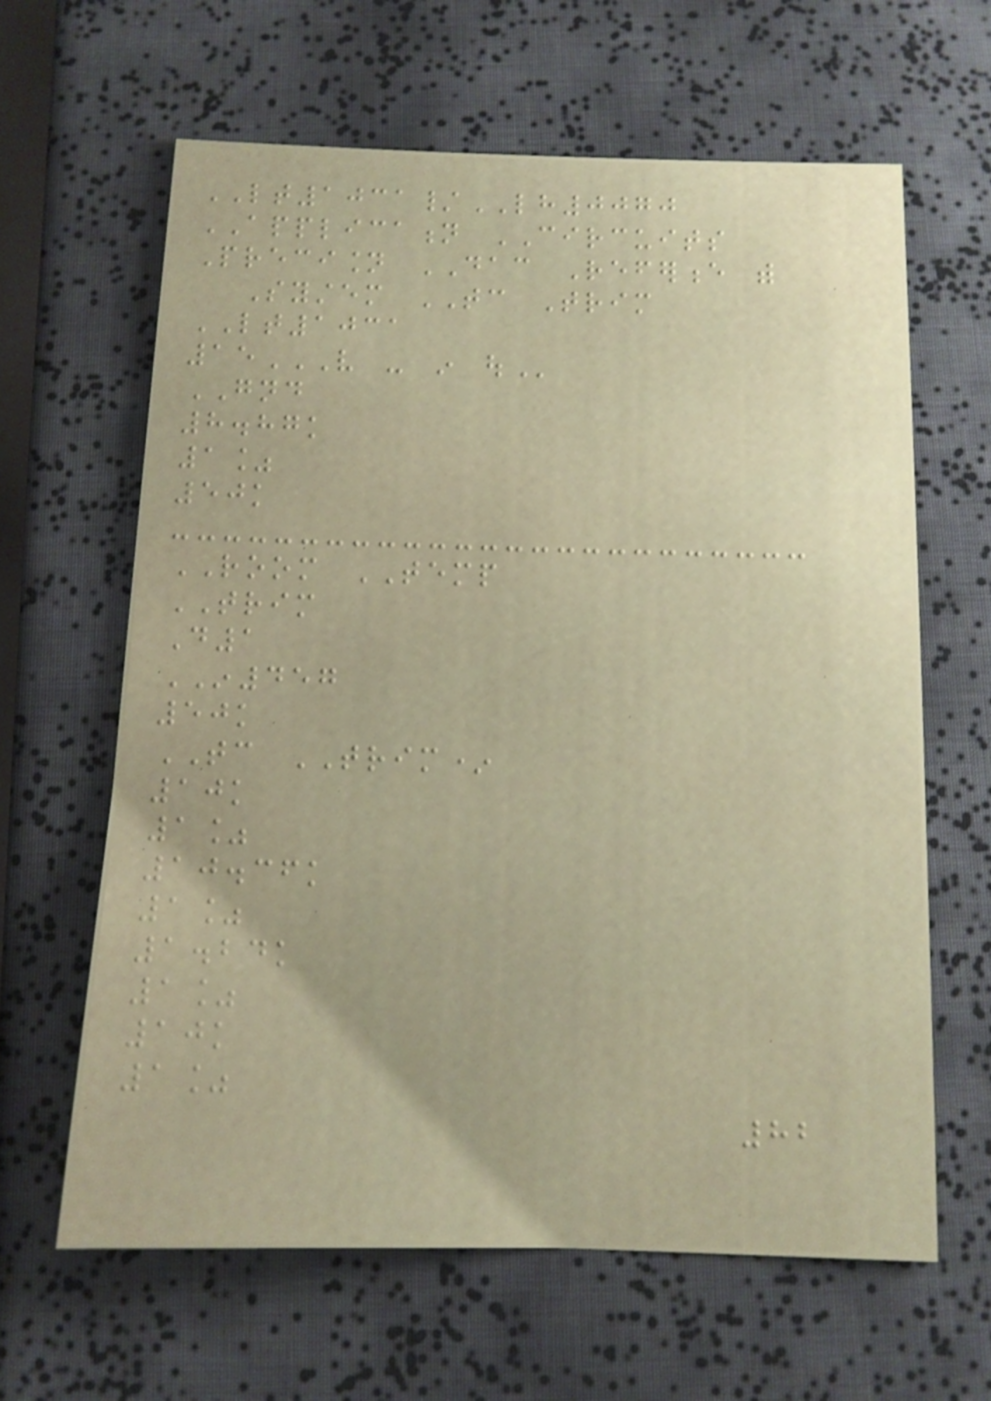LT1031/LH0070
APPLICATION CIRCUITS
Precision DAC Reference with
System TC Trim
LT1031
15V - IN OUT
GND
8.87k
1%
50k
ROOM TEMP
TRIM
D1
IN457
50k
TC TRIM*
10k
1%
10.36k
1%
1.24k
1%
10k
1%
82
